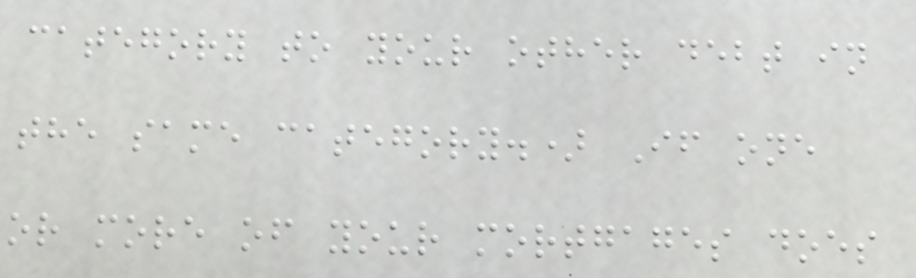category to your other debt in
the same category.) If one
or more of your mortgages does
